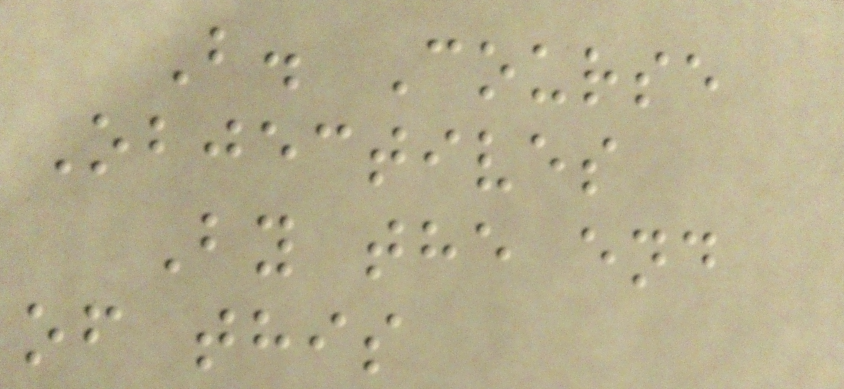B. Course
Objectives
By the end
of this
